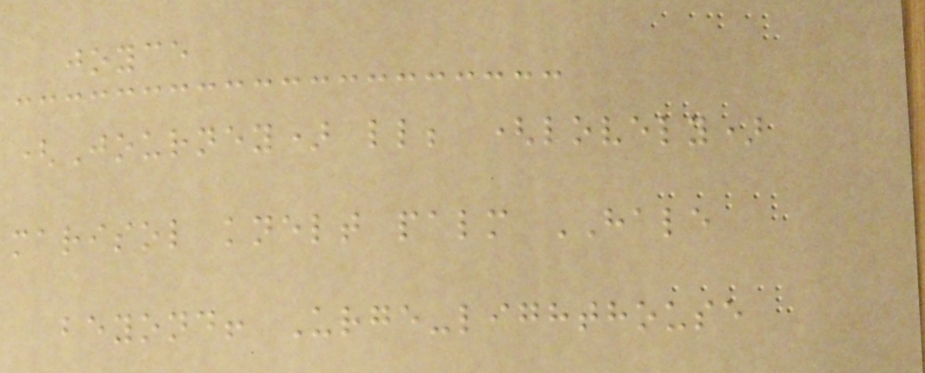joyce
(Journey) ll; (lovely)
marisol knelt palm HALE
beyond! Urge-lighthouse
